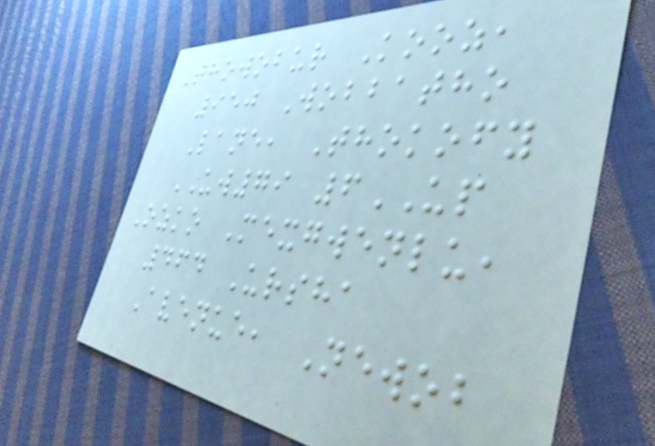Thowobur Kooz,
950 Wobbatho
Lane, Thokofy
UW79 6UP
Ozko Mexgwenlu,
464 Ursha
Avenue, Newob
